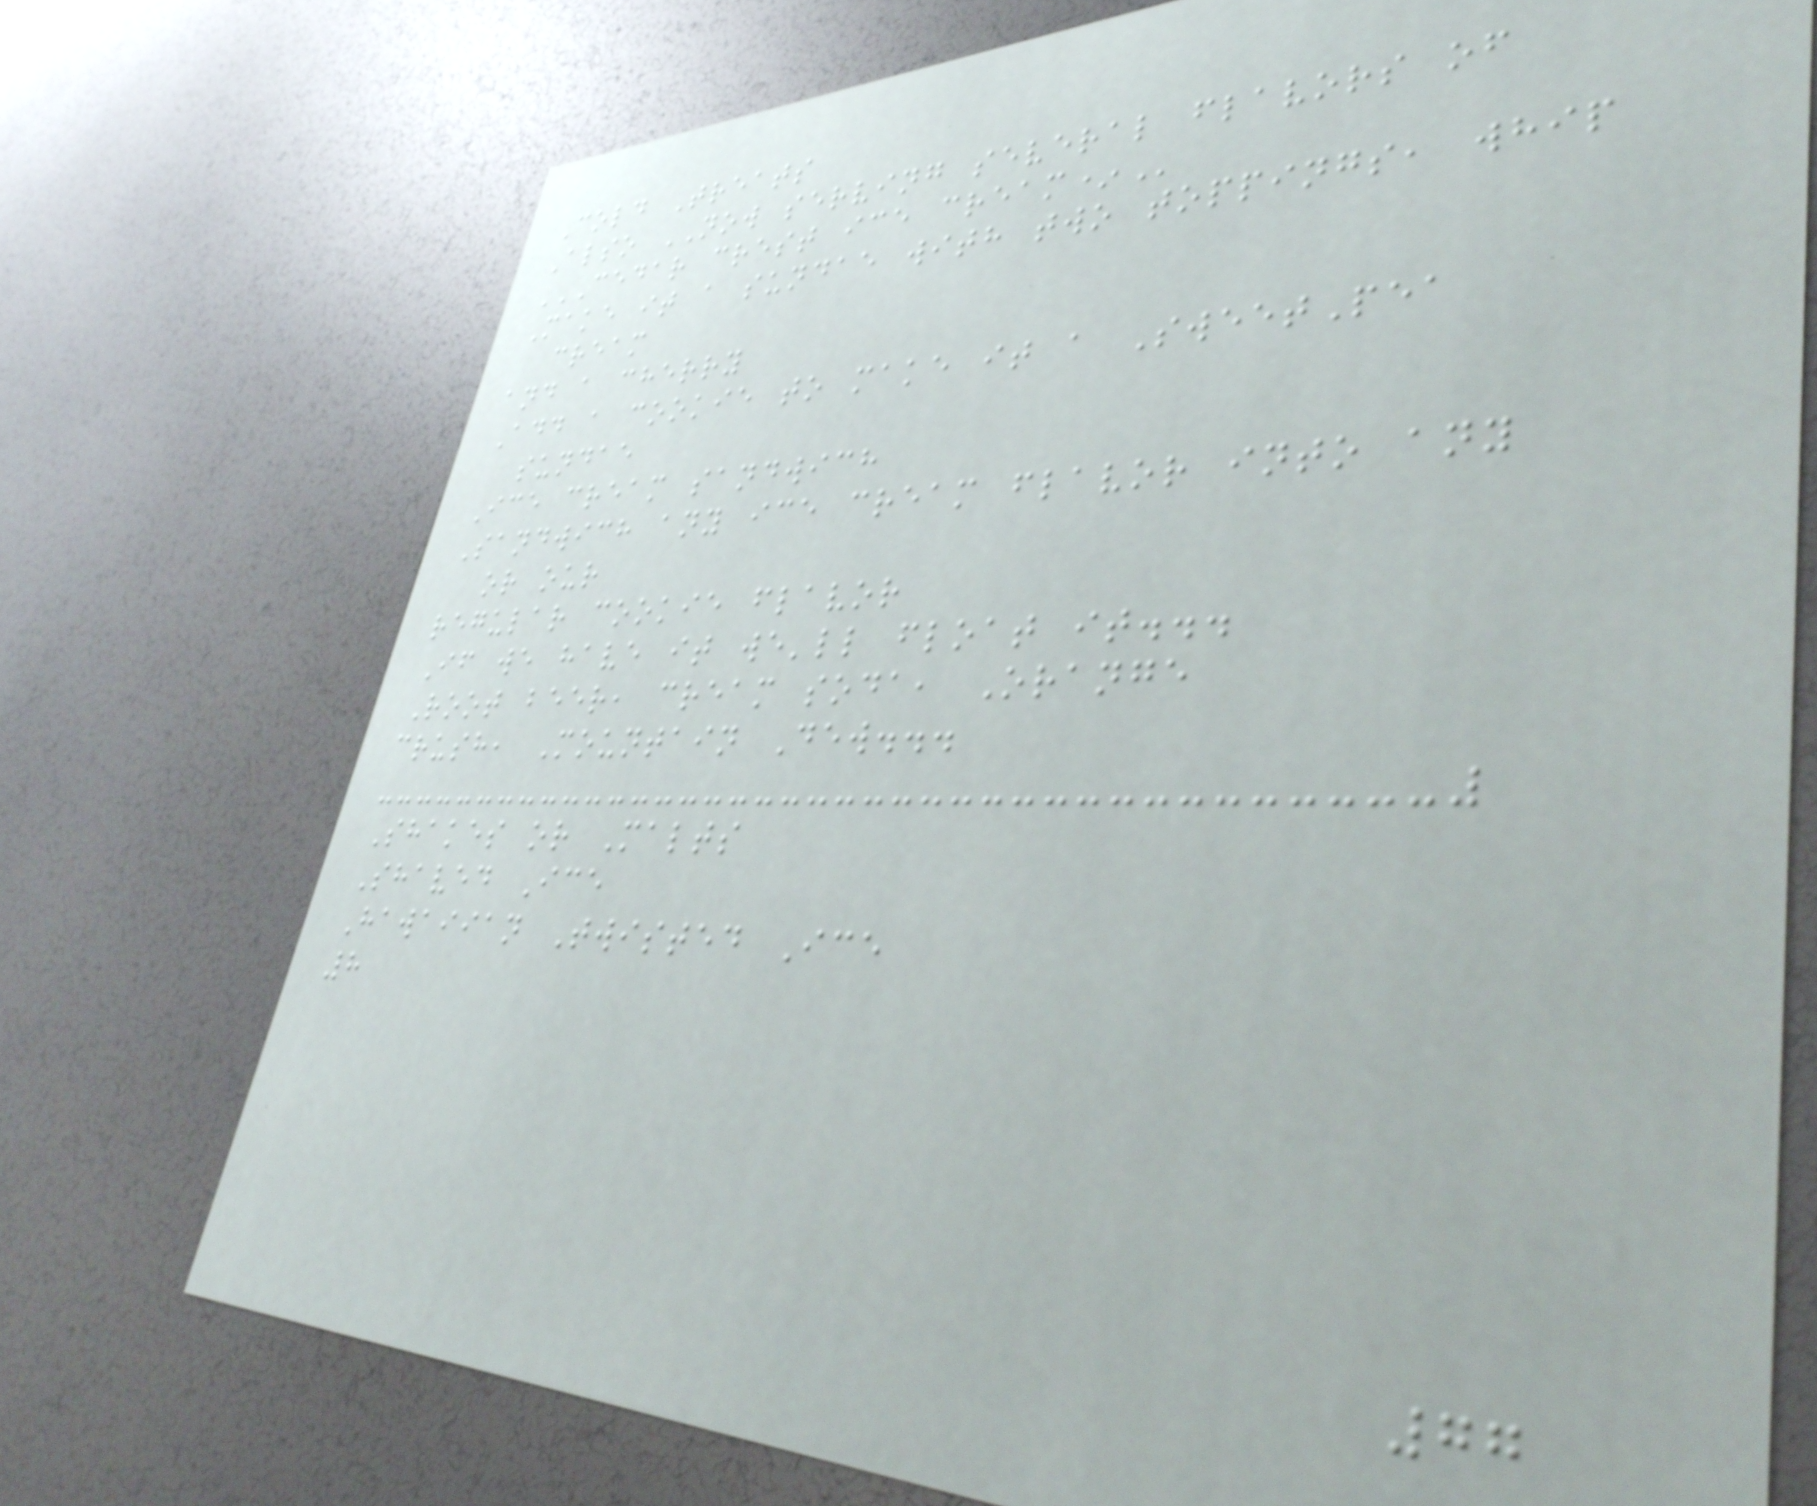Cold Treats
Also NOW serving several flavors of
CEDAR CREST ICE CREAM*
Make it a sundae with two toppings, whip
cream
and a cherry
Add a cookie to make it a SweetPea
sundae
Ice cream sandwich
Sandwich any ice cream flavor into any
or our
regular cookie flavor
If we have it we'll float it...
Root beer, cream soda, Orange
crush, Mountain Dew...
Shakes or Malts
Shaved Ice
Hawaiian Twisted Ice
8
77
